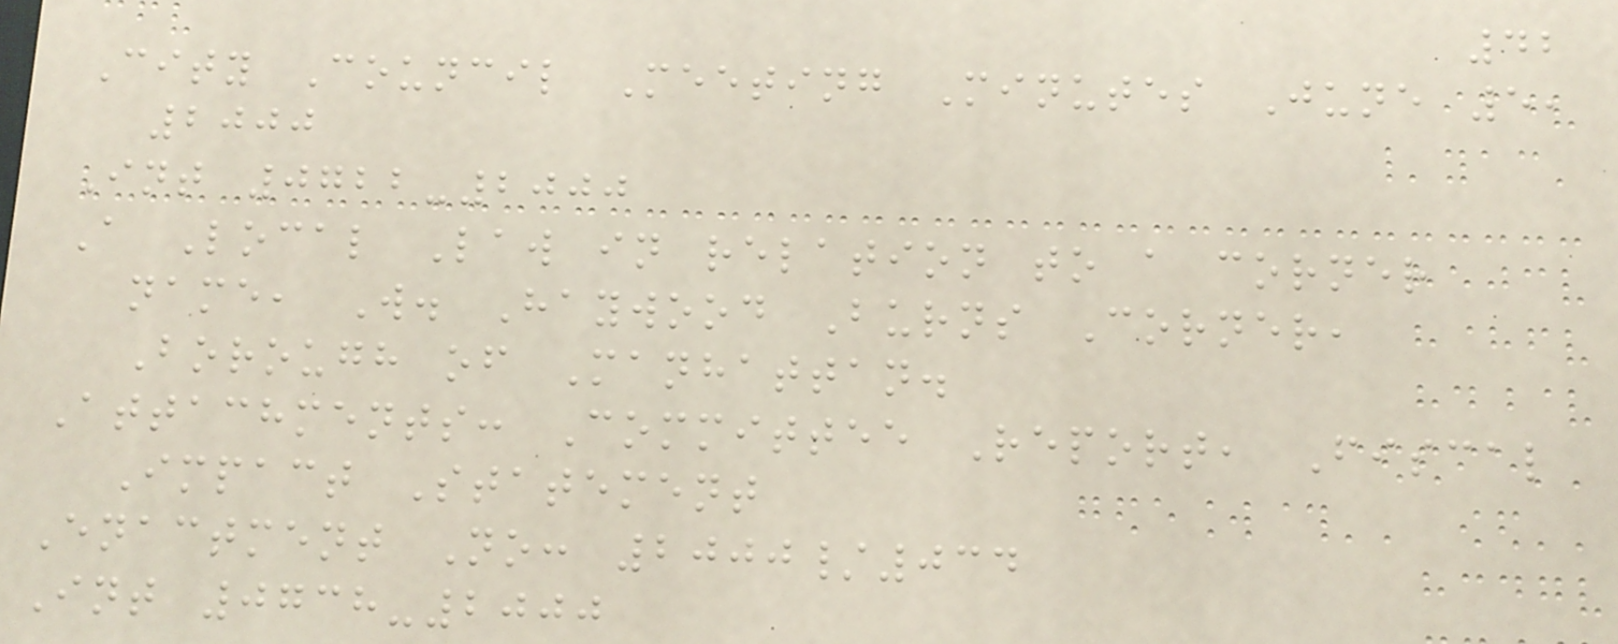42
City Council Meeting Minutes June 5,
2000
Int 0722-2000
A Local Law in relation to a corner
name, W. Haywood Burns Corner,
Borough of Manhattan.
Attachments: Committee Report, Fiscal
Impact Statement
Enactment No: 2000/034
Int 0738-2000
